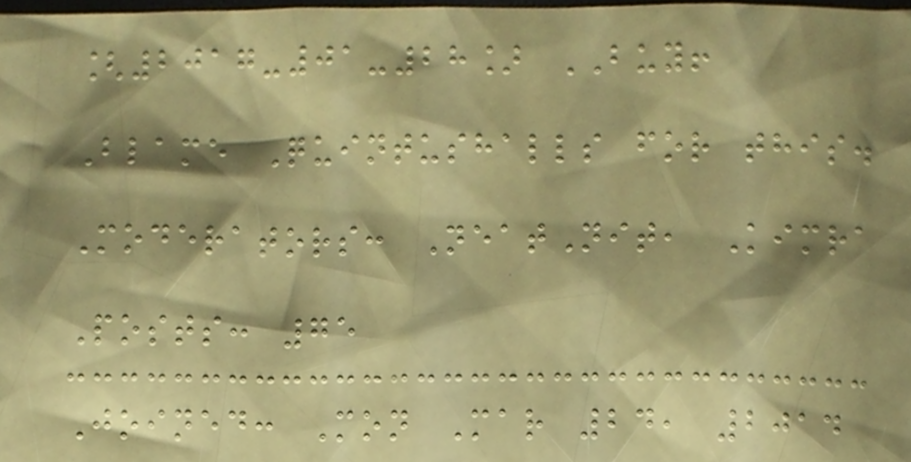[2017-01-28] BUY!
Blame Quintushalls for this.
Moderators: NeatNit, Kimra
Posts: 75
Joined: Mon Mar 24, 2014
